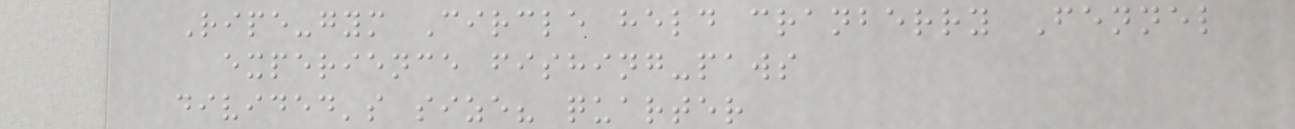Ripe-gym Circle held cranberry Fennel
experience fishing-paws
divided's size? quarter
